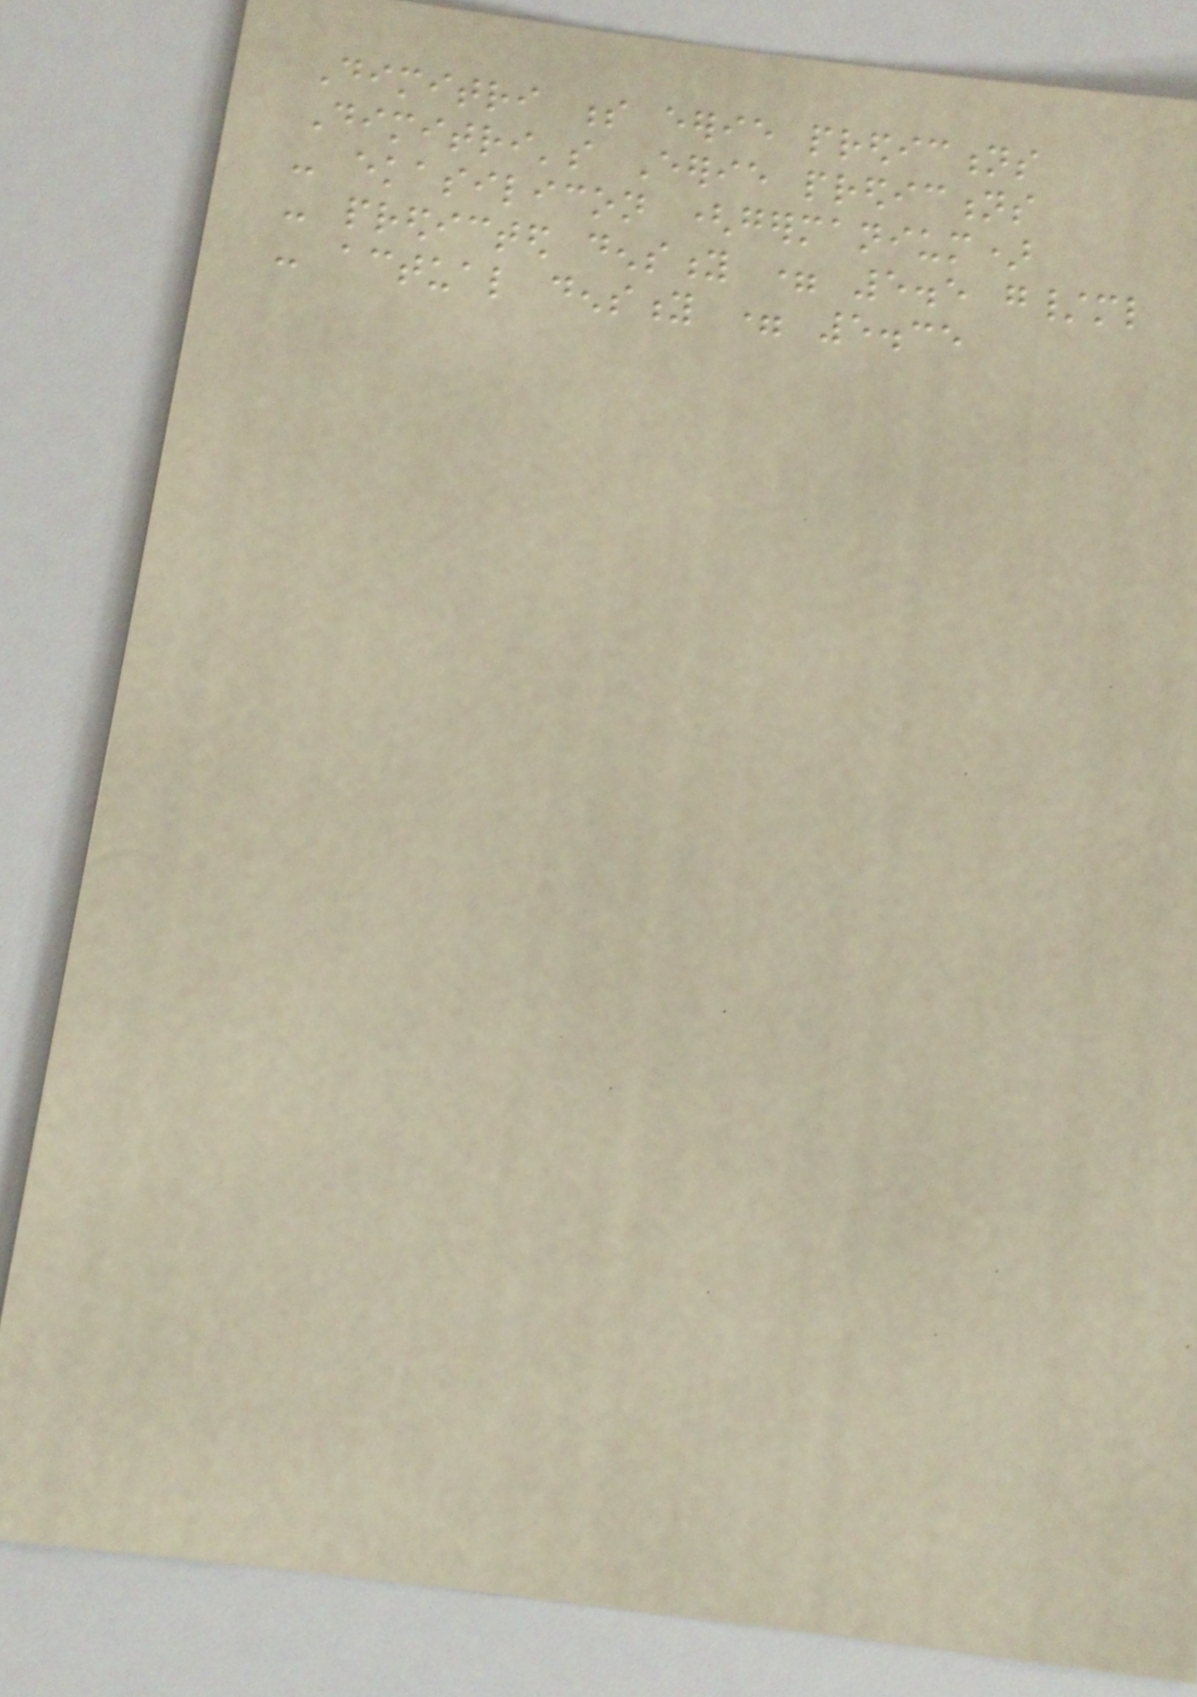Dimitri s eerie predictions
Dimitri's Eerie predictions
- ekasilicon (germanium)
- predicted density = 5.5 g/ml
- actual density = 5.35
